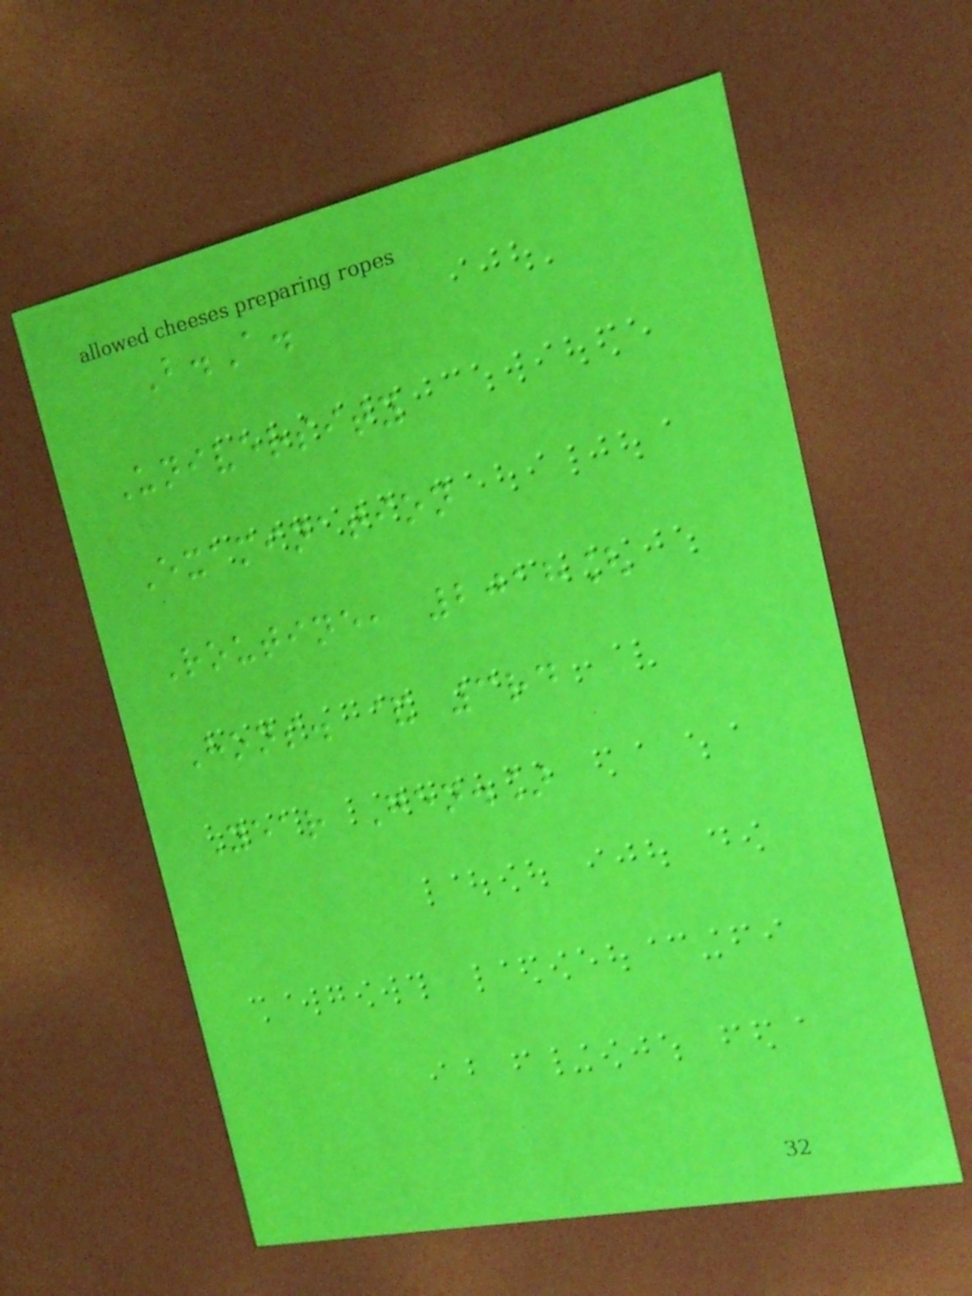B.A.
University
Examination
Routine, 2018[
Hons. & 3rd
Year Gen.]
